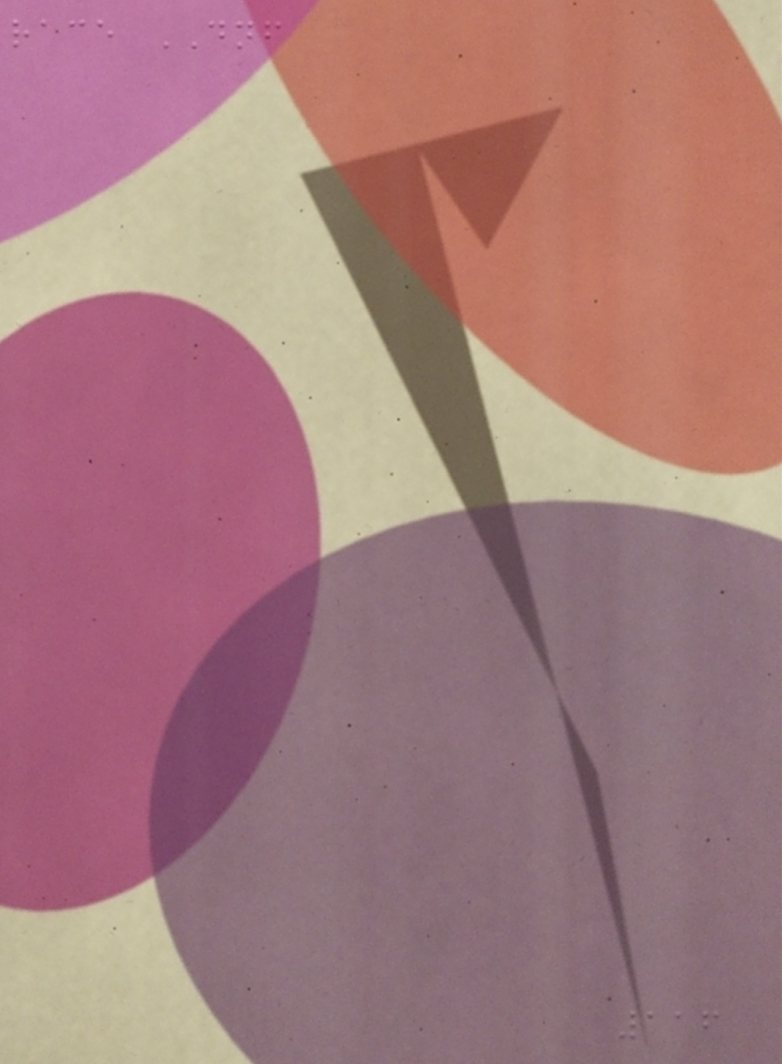race DNF
116
